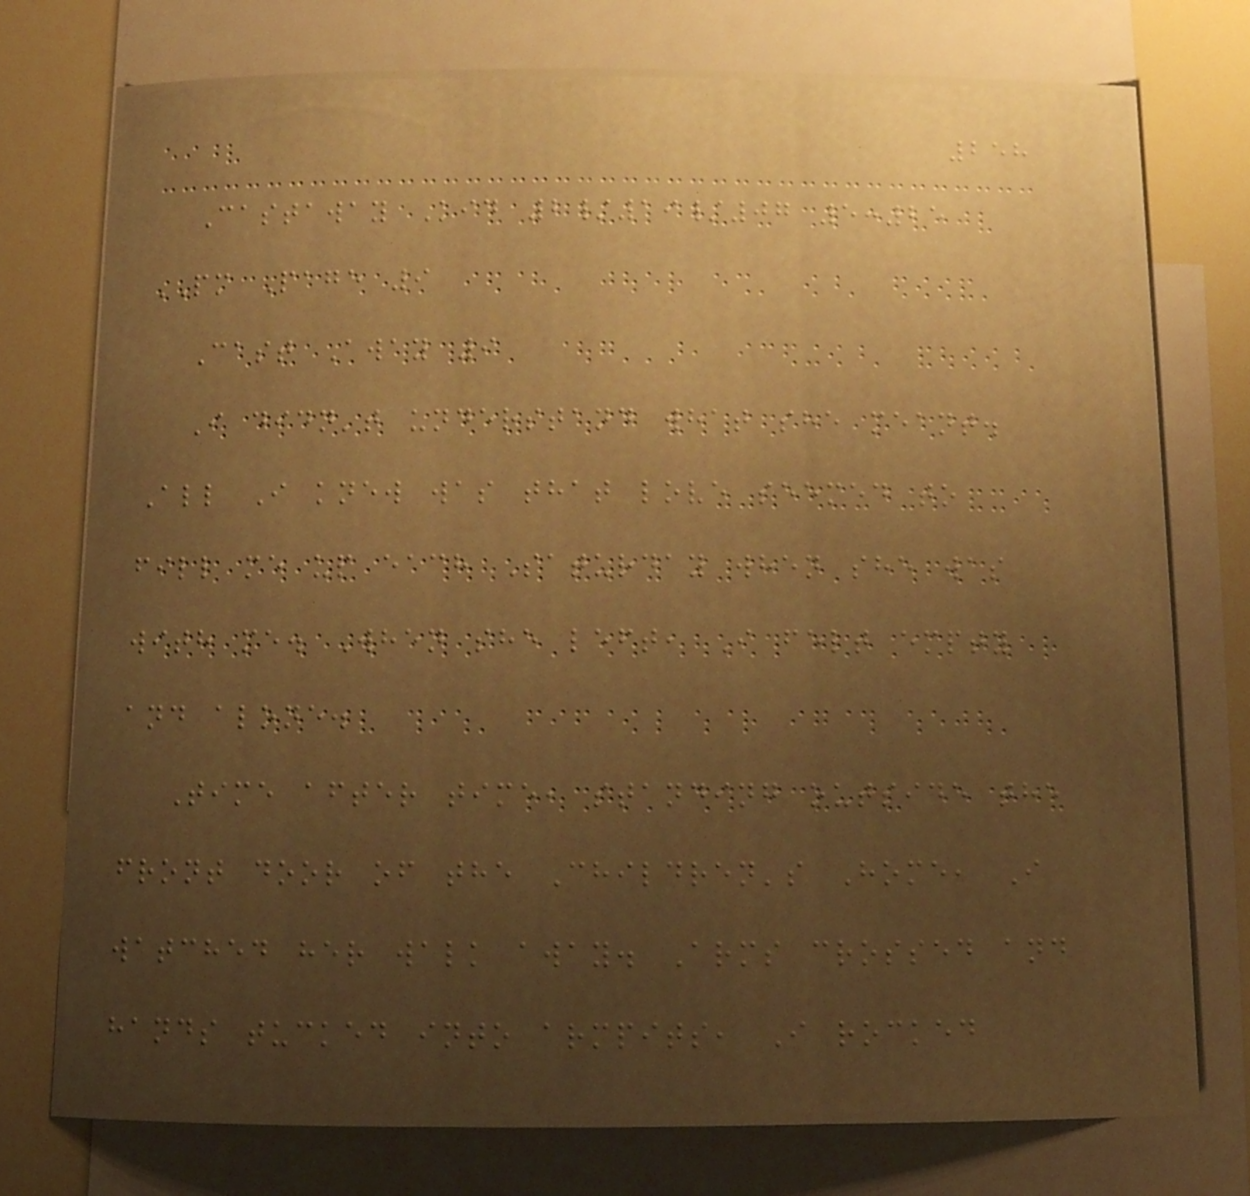258
Castaway Kid 2/19/07 5:25
PM Page 9
Cast Away 9
I didn't understand what she meant.
All I knew was that love seemed to
fill me up each Saturday when she was
with me. When she left, I felt empty
and alone.
Time after time, standing outside the
front door of the Children's Home, I
watched her walk away. Arms crossed and
hands tucked into armpits, I rocked
